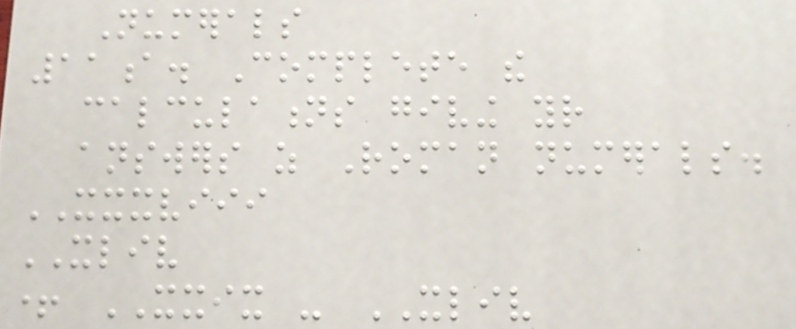Numerals
11a. Complete the
calculations giving your
answers as Roman numerals.
XXXVIII
XLIV
+ XXIX - XLIV
